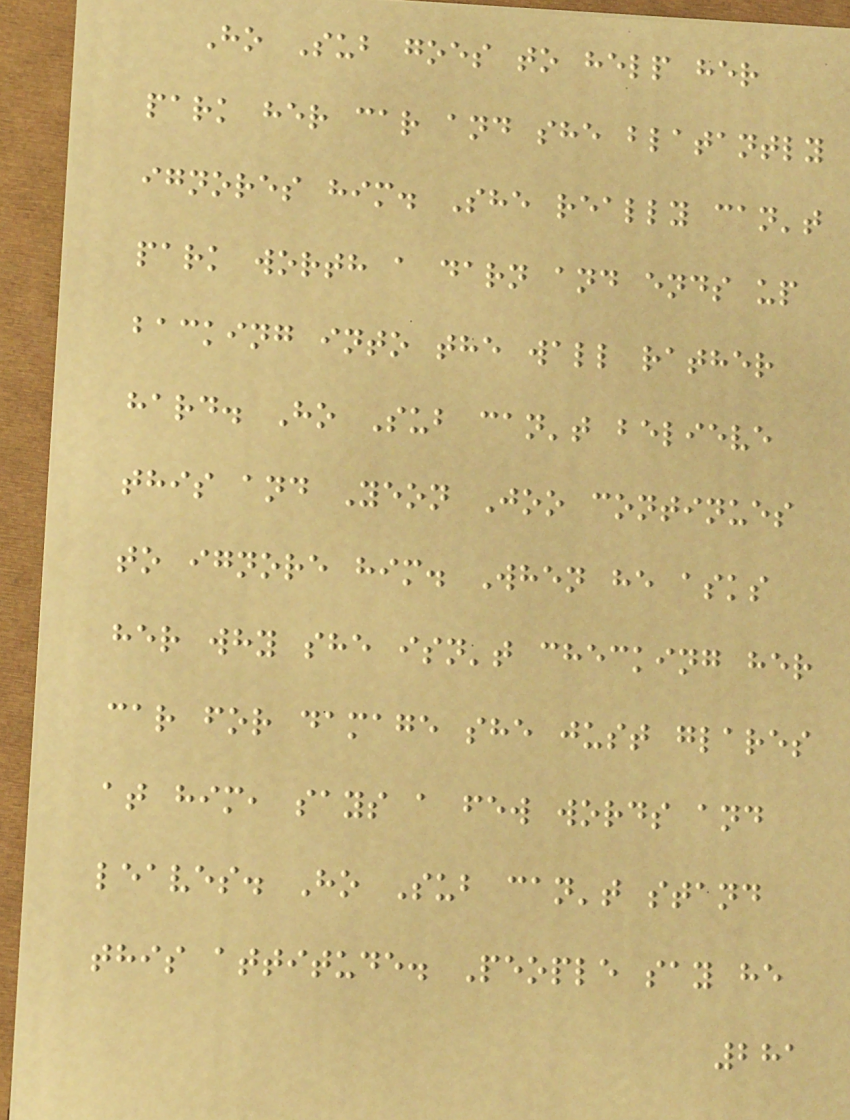Ho Sub goes to help her
park her car and she blatantly
ignores him. She really can't
park worth a darn and ends up
backing into the wall rather
hard. Ho Sub can't believe
this and Yeon Joo continues
to ignore him. When he asks
her why she isn't checking her
car for damage she just glares
at him, says a few words and
leaves. Ho Sub can't stand
this attitude. People say he
281
